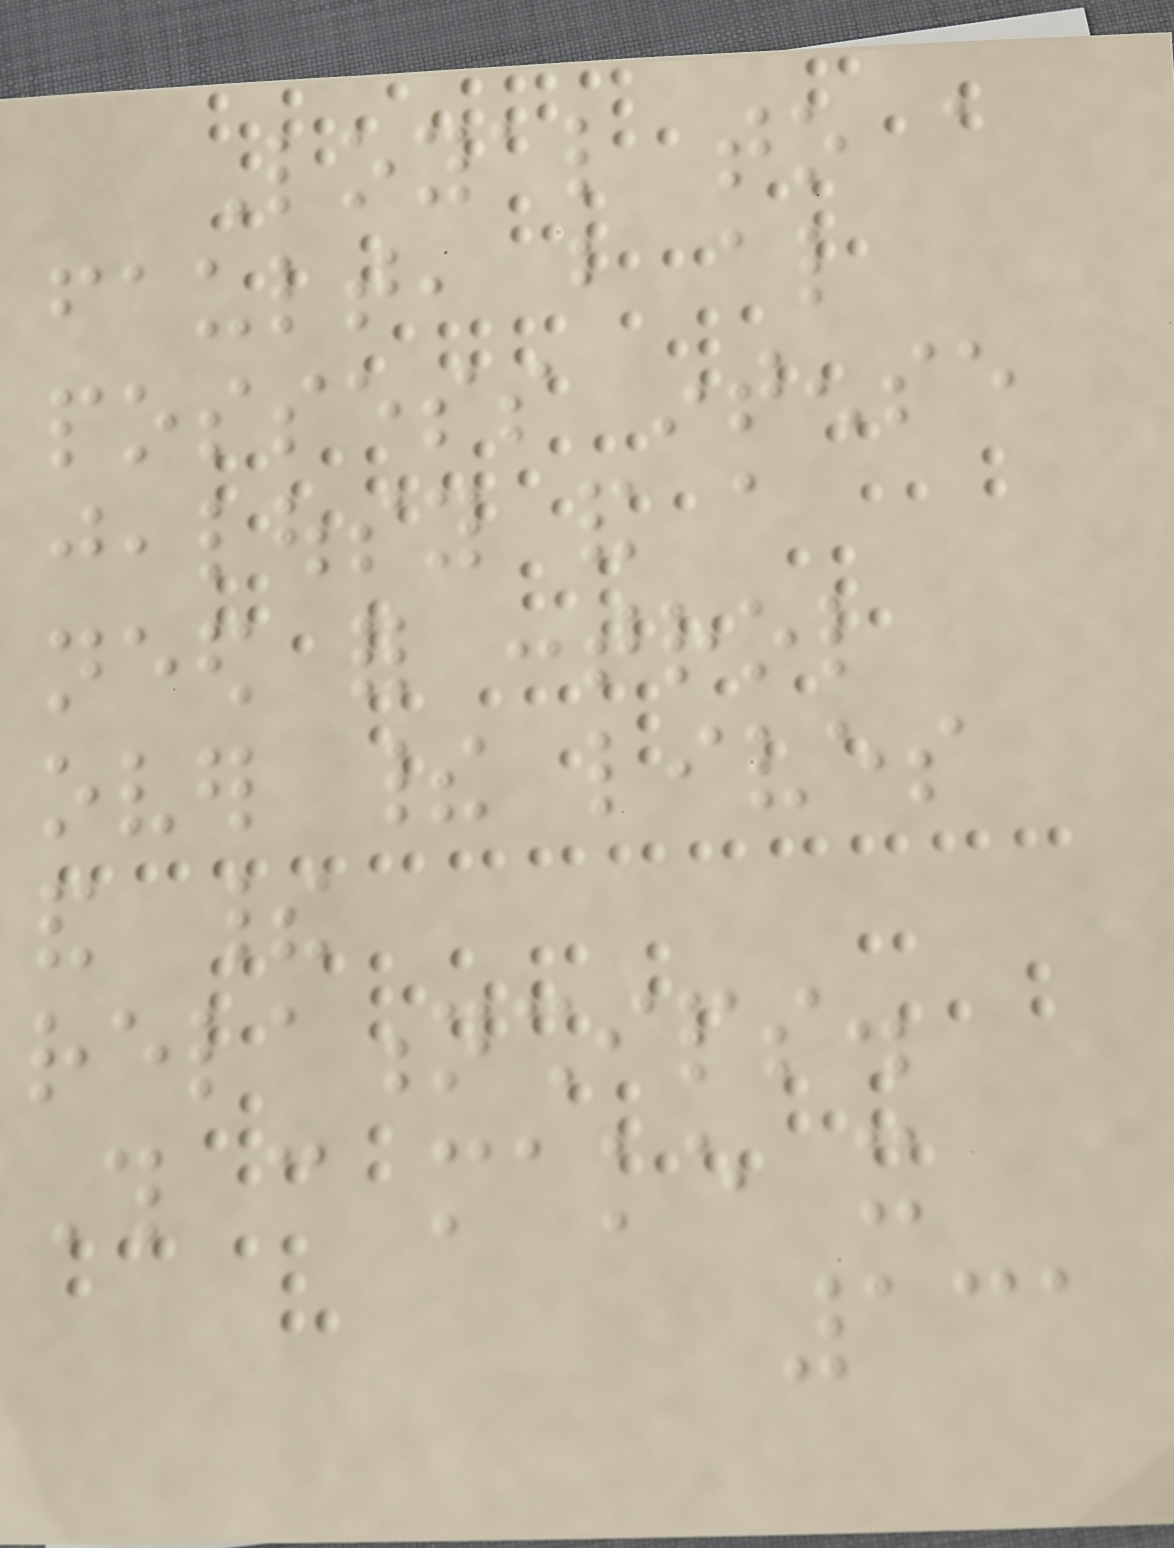Loyal to a
fault, but also
possess intense
jealousy and a
need for control
over their lives
and their
relationships.
This can make it
131
